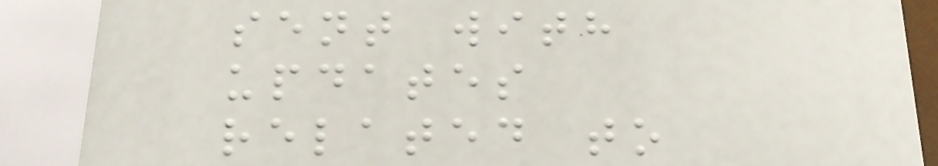sent with
updates
related to
